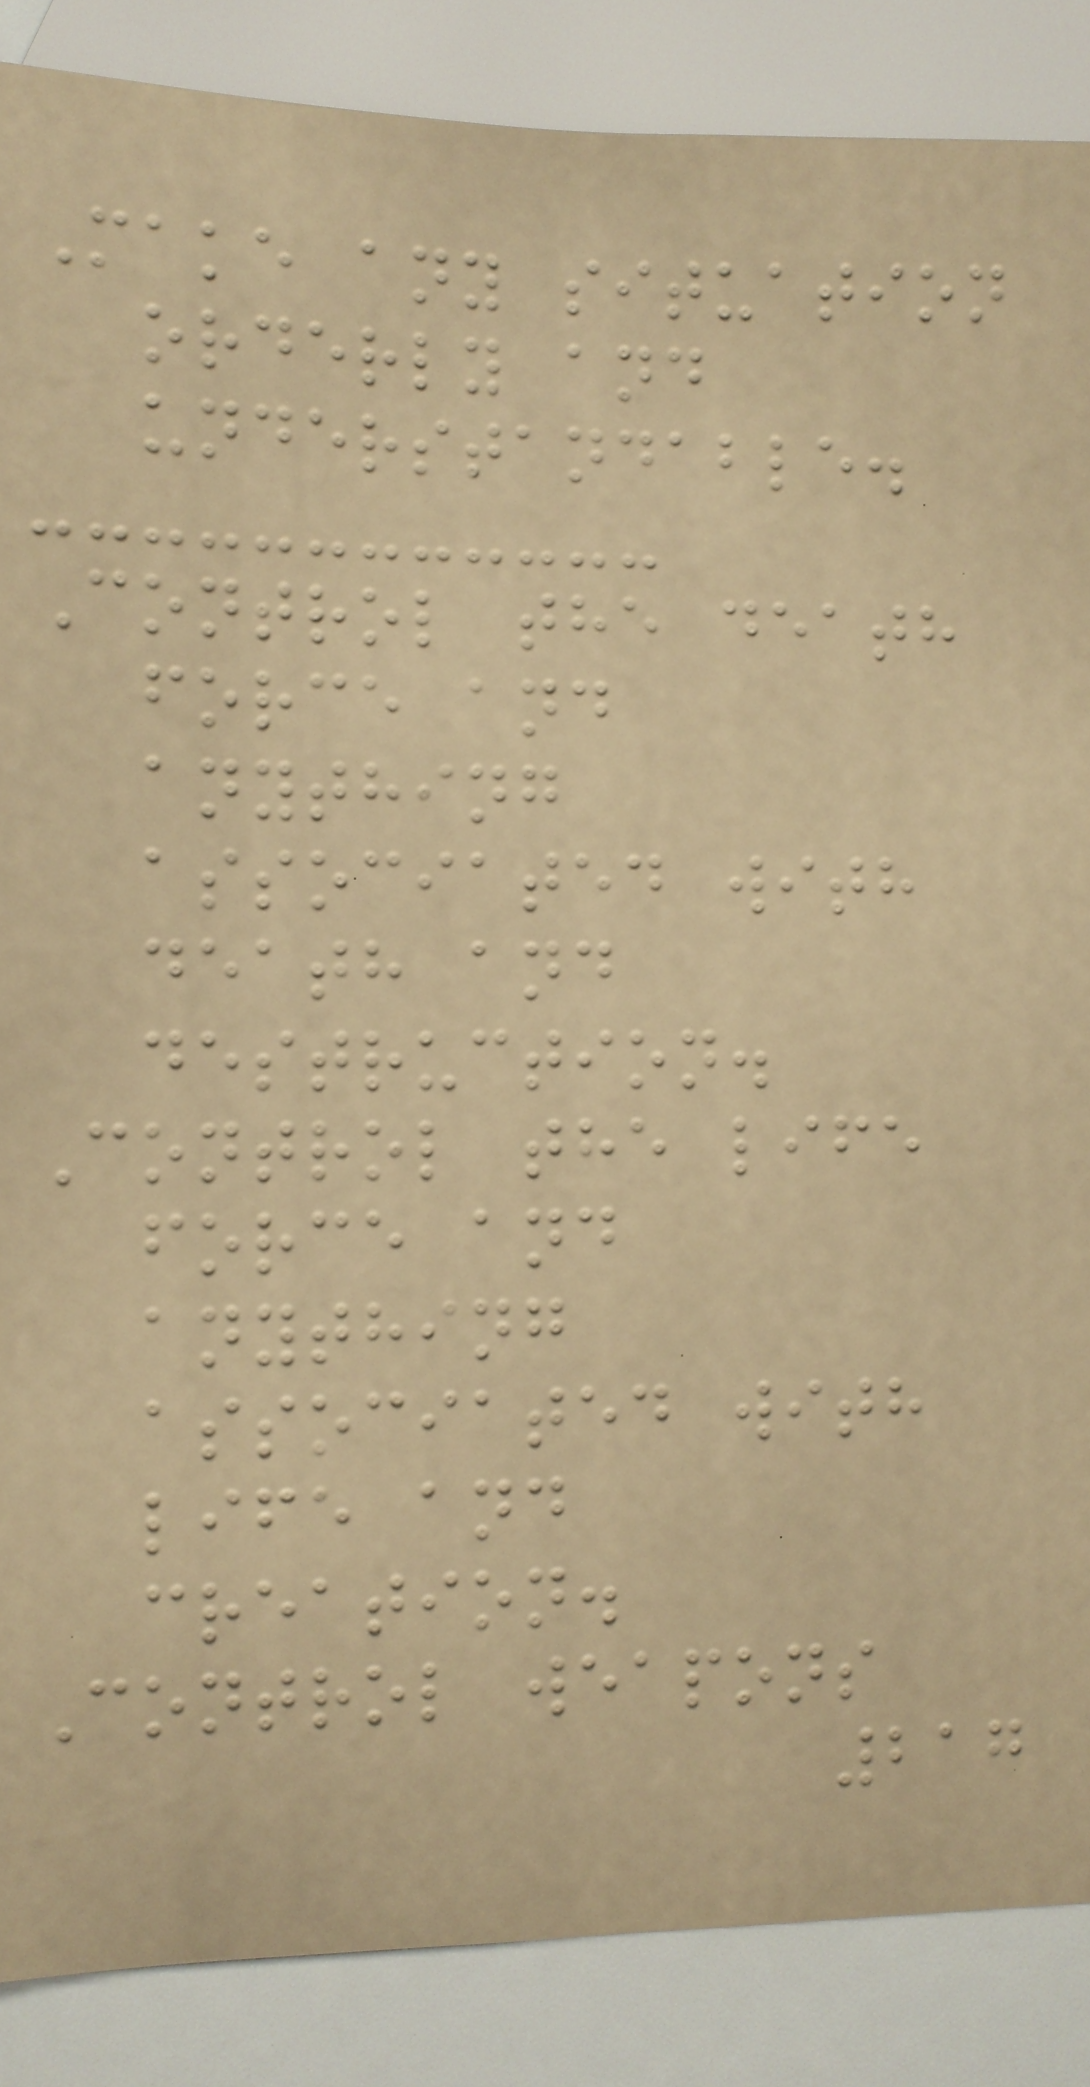Make any situation
orderly and
understandable.
Control the death
force and
anything
associated with
death and
destruction.
Control the life
force and
anything
associated with
life and
creation.
Control weapons
217
